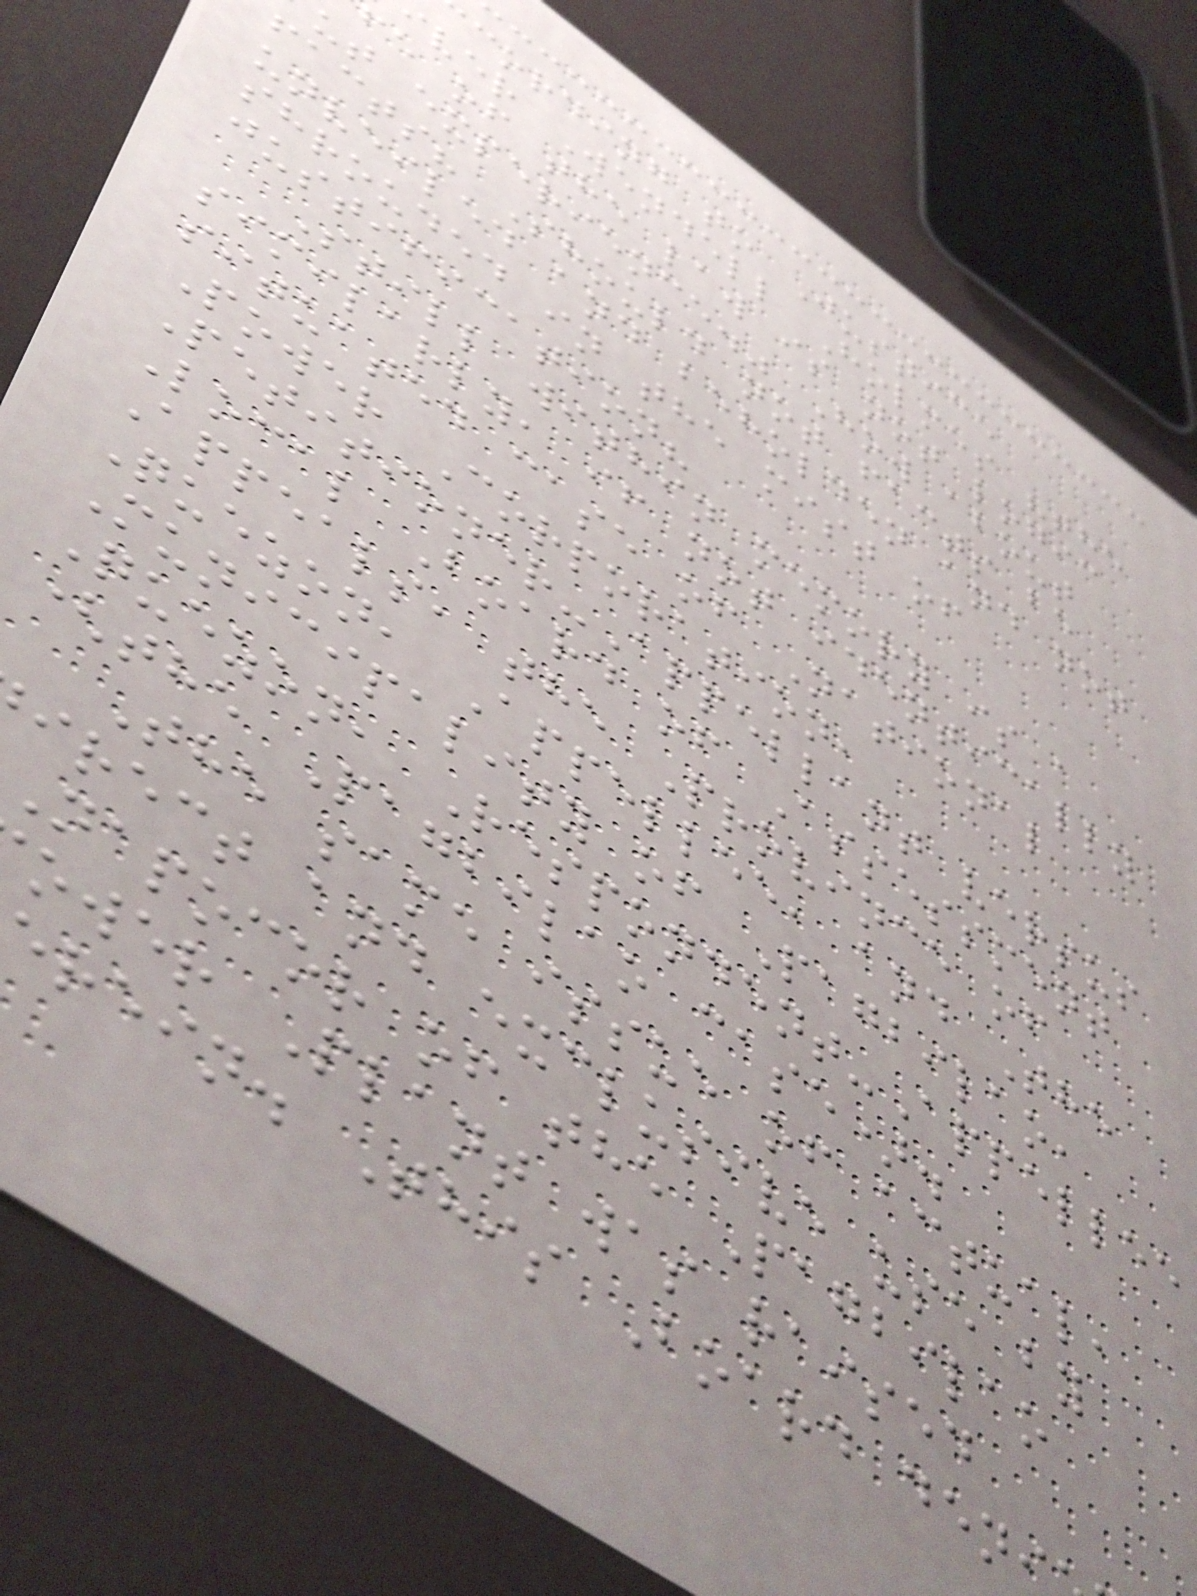cording to Justice
ver Wendell Holmes "the
fe of the law is not logic
ut experience." How about
facts? Should not facts be
unveiled and beholden and not
shrouded in the mist of
justification?
Still within memory is a
similarly, if not identically
situated case of National
Power Corporation,
Petitioner-Appellant versus
Local Board of Assessment
Appeals, the Province of
Quezon, Appellee, and The
Municipality of Pagbilao,
Quezon, Respondent-Appellee
(the Pagbilao case).
The same issue of actual,
irect and exclusive use by
napocor of the Pagbilao
ower Plant was raised
rein. This Board den
